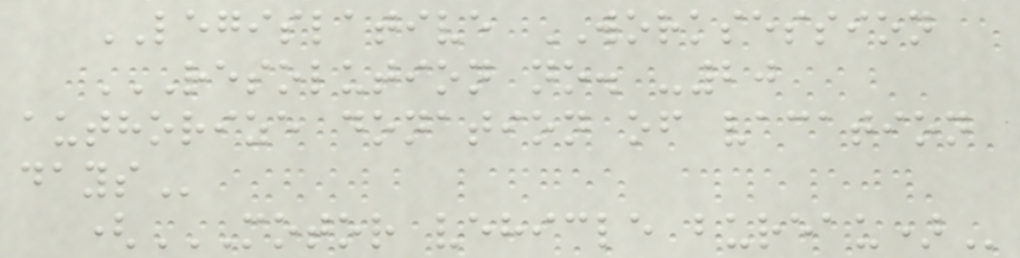LEGISLATIVE WORKSESSION
RESOLUTION NO. -20
AUTHORIZE DONATION OF VACATION
DAYS
(MOTOR VEHICLE BUREAU)
